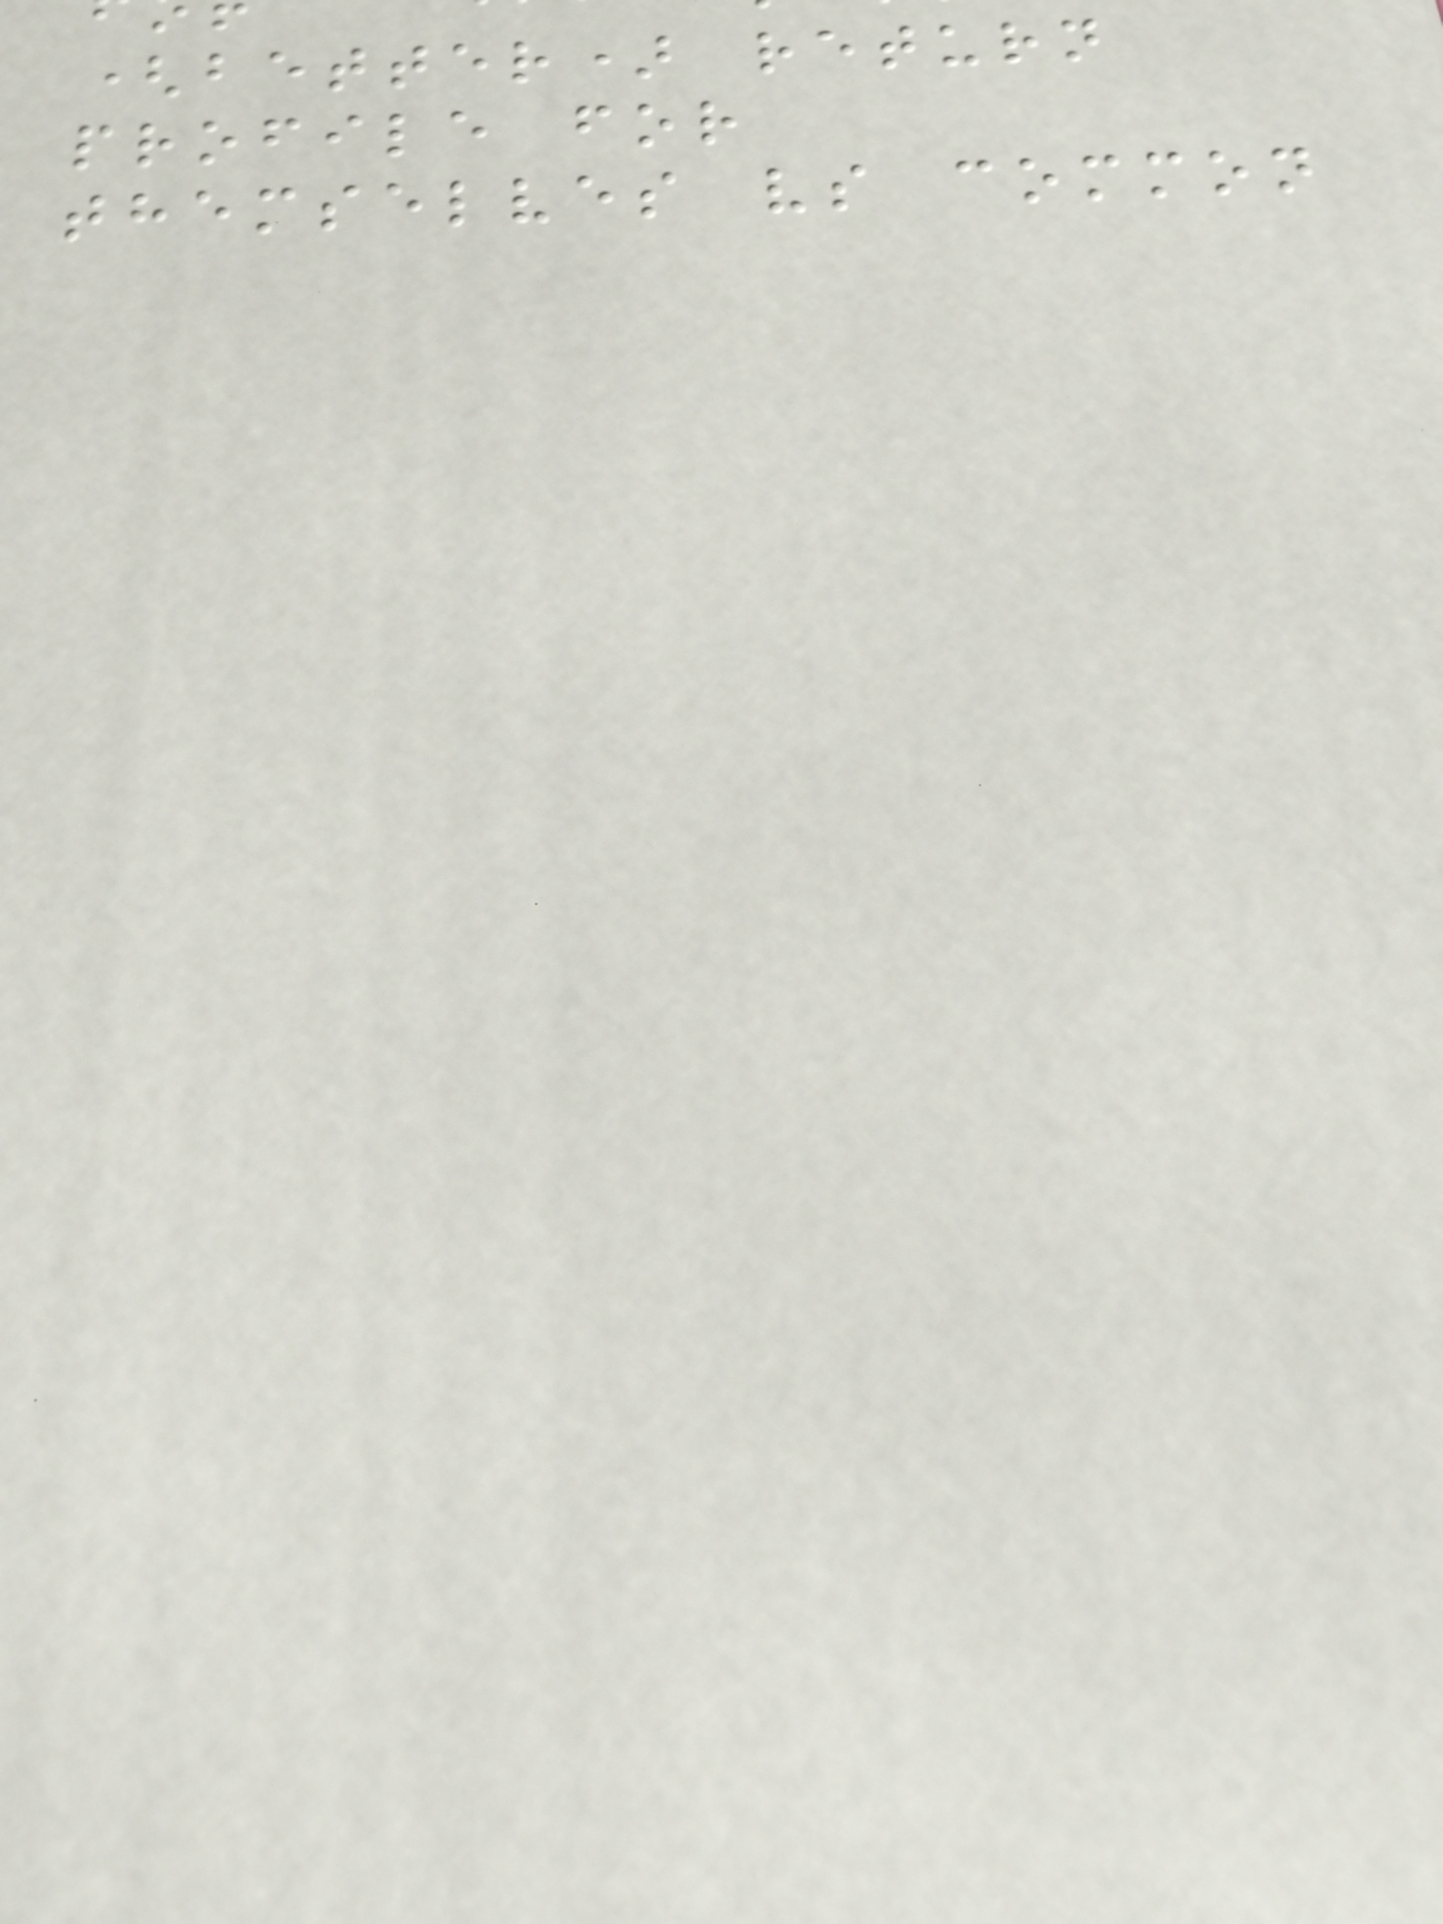(better) return
profile for
themselves vs common
